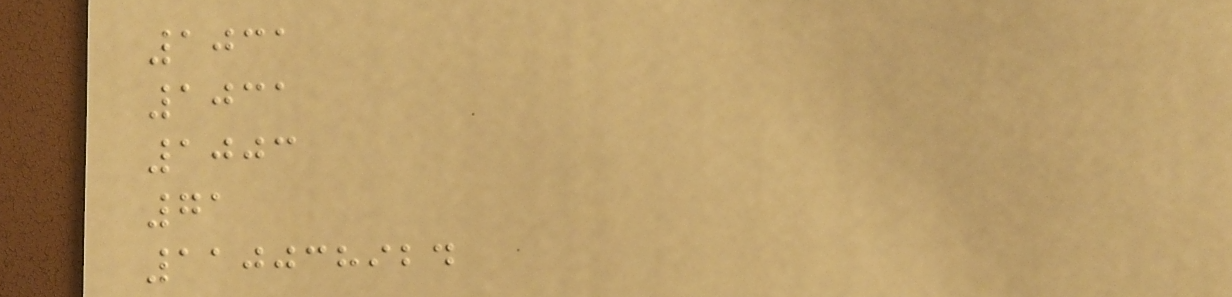1031
1031
1003
71
110038924
